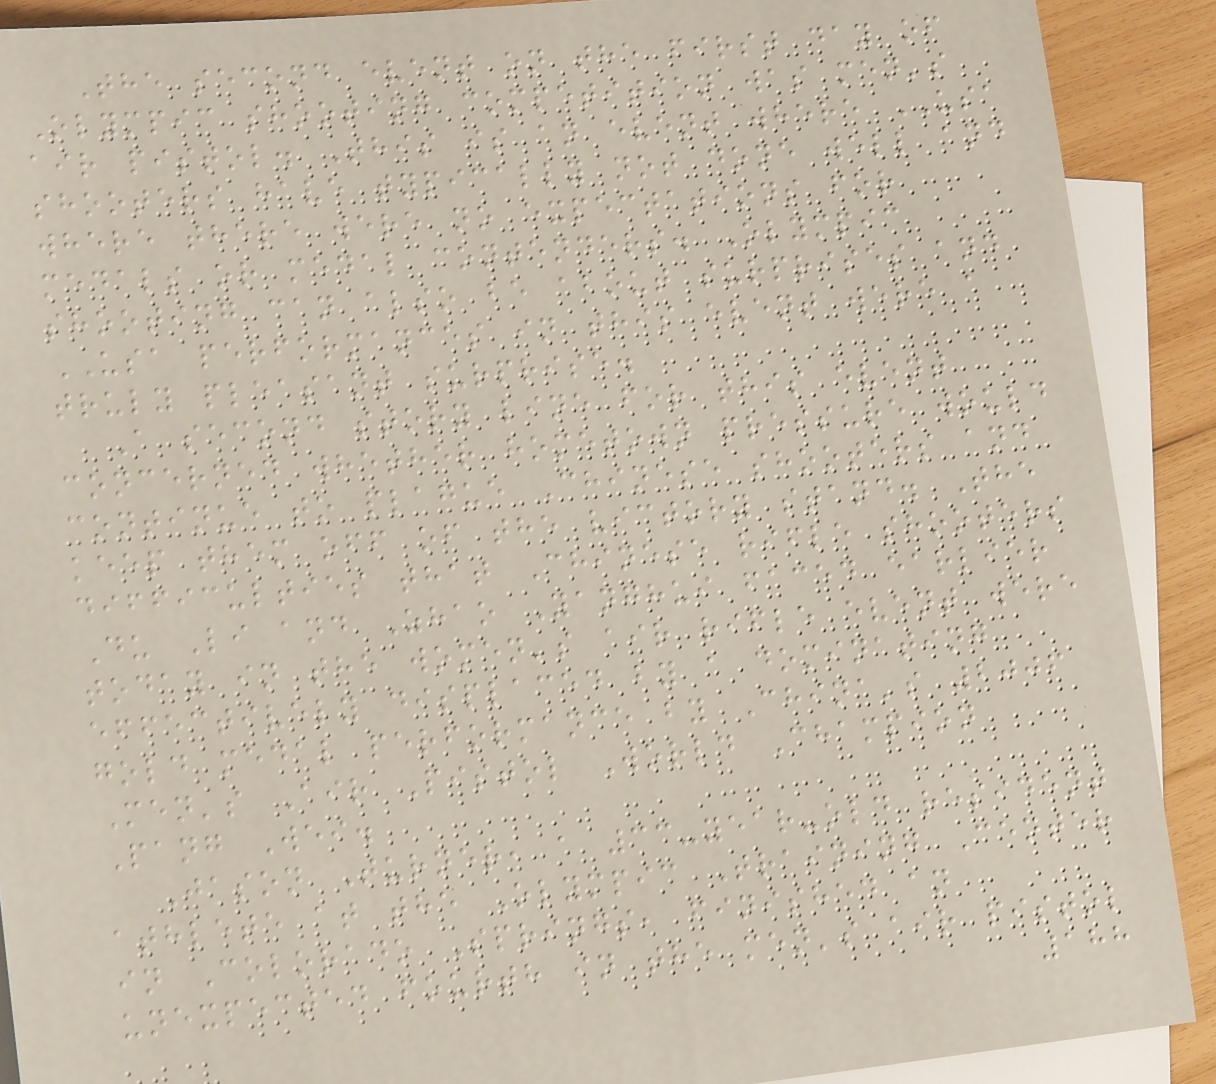The second event on the first day of
Olympic shooting competition was men's
air pistol. This is an event where USA
shooters have typically not done well and
where there were no expectations for
medals or medal contenders. Olympic
shooting can also be about surprises and
USA performances in this event were a
truly pleasant surprise.
A second story line for this event
concerned whether hometown pressure would
continue to plague Chinese shooters and
keep them off of the victory stand. The
difficulties that Chinese rifle shooters
Du Li and Zhao Yanghui faced earlier
today in the women's air rifle event were
effectively displaced by a dominating
gold medal performance by China's 2006
Men's Air Pistol World Champion
Pang Wei.
Jason Turner, a 33-year-old resident
athlete at the Olympic Training Center
in Colorado Springs, finished an
unexpected fourth in the men's air pistol
188
